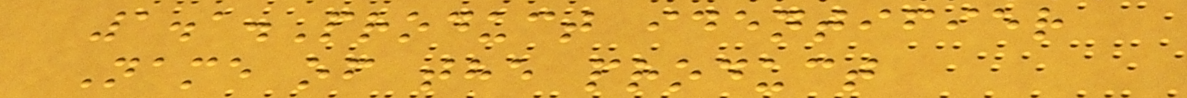1.1.Product identifier
Name of the product
